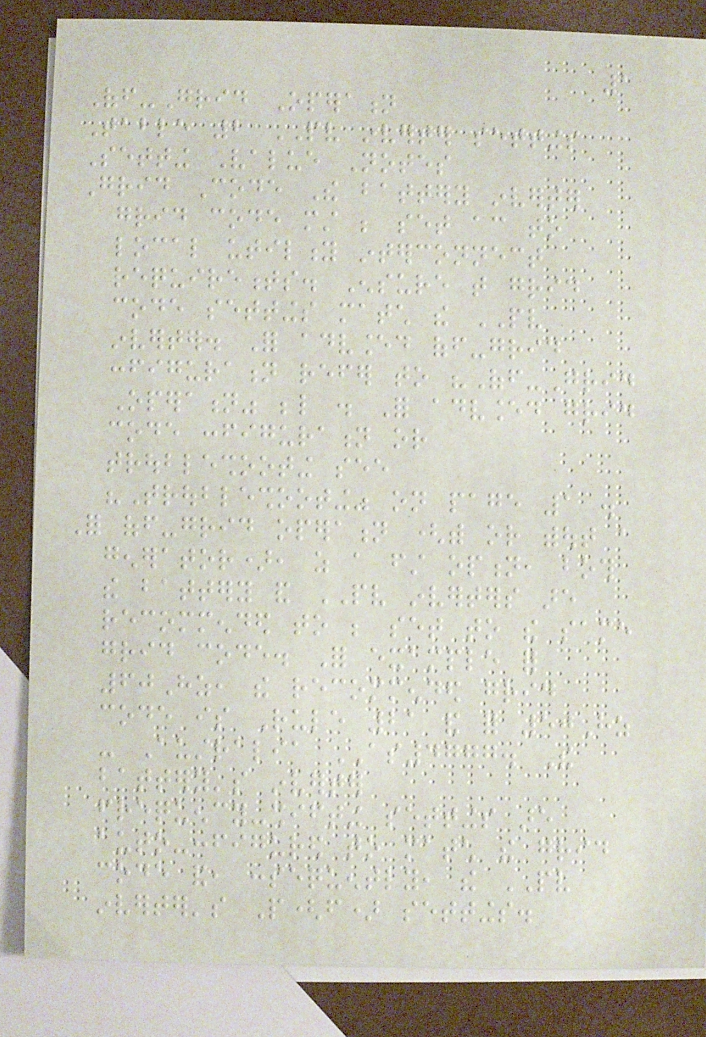1
Off-Grid Operation
Table 2 PV inverter settings
Setting Value Notes
Grid Code The battery inverter
grid code must be set according to
local utility interconnect
requirements. Ensure that grid
code settings match the PV
inverter. For advanced off-grid
configuration refer to "Off-Grid
Operation" below . For advanced grid
code configuration or
troubleshooting see
"Troubleshooting" on page 1 .
For off-grid operation (with or without a
generator), as a first option, both
the battery and PV inverters are
recommended to be set to the same
grid code. For example for
60Hz, the recommended grid
code is Rule 21 and for 50Hz
- Australia AS4777. The
battery's inverter
frequency-shifting settings are
auto-configured to match the grid
code and, consequently, the PV
inverter's P(f) settings.
